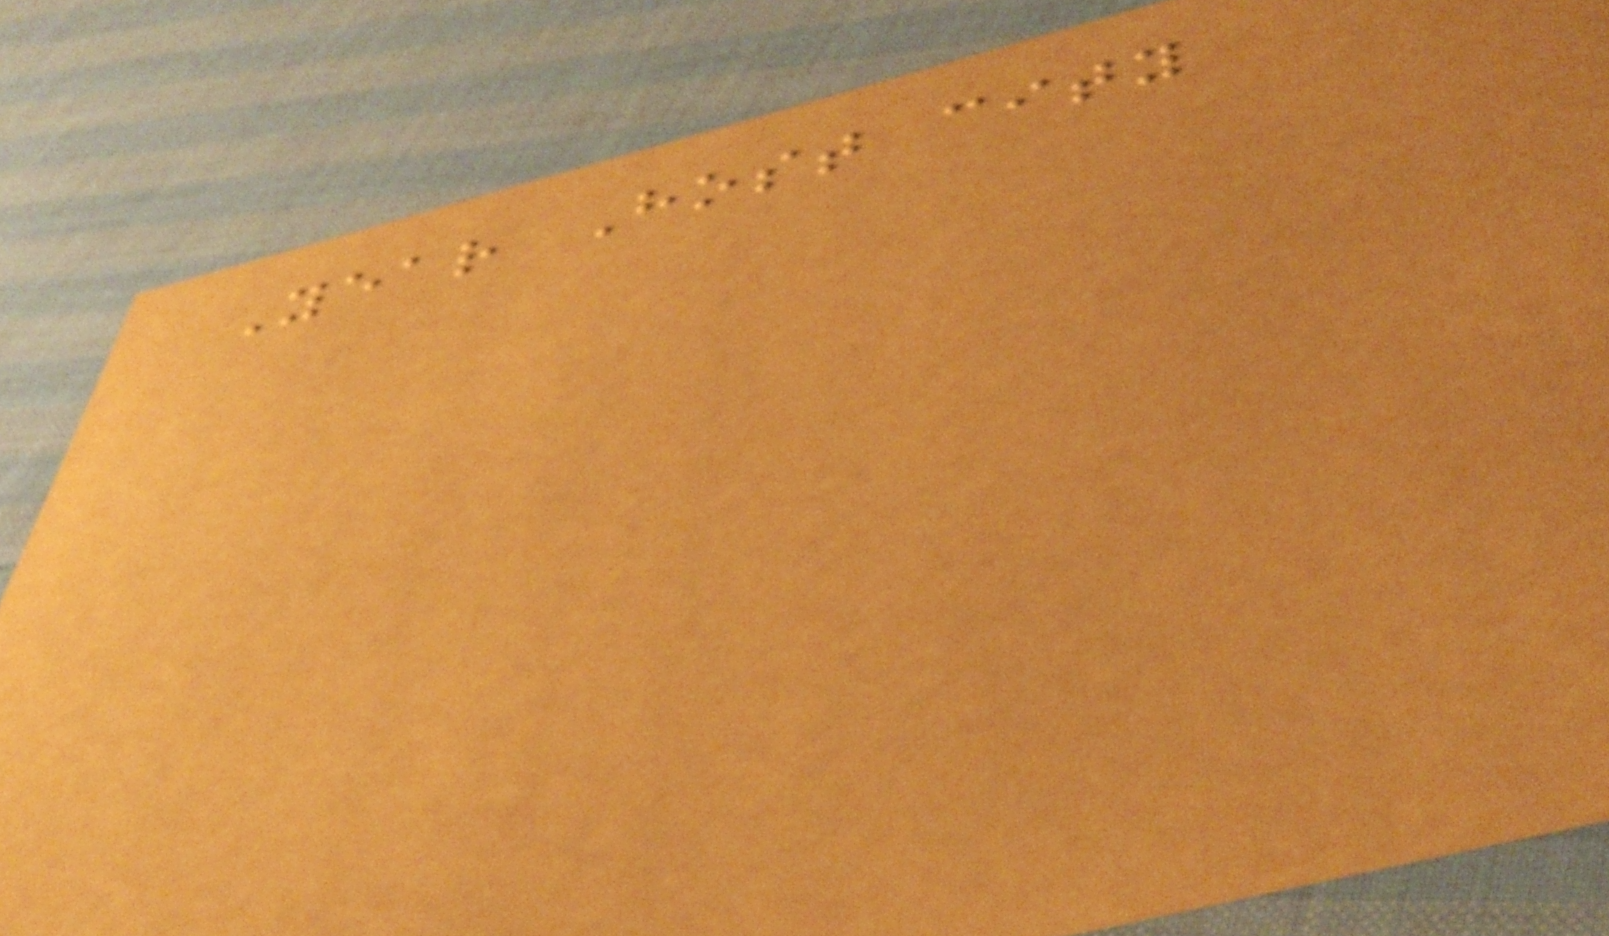Year Host city
